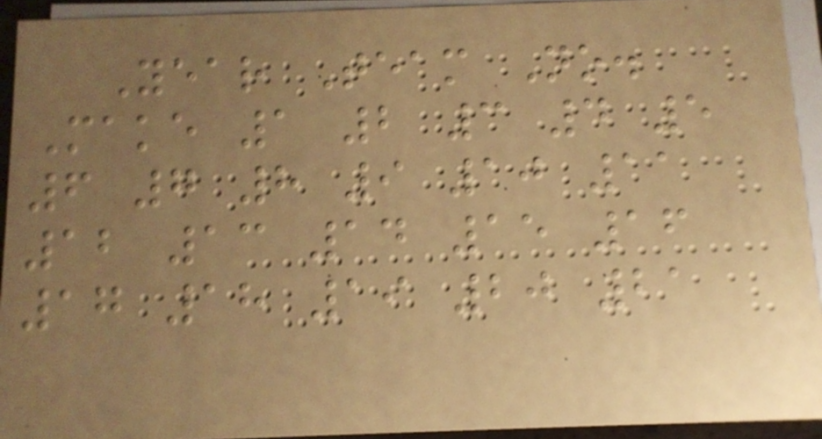Year Team No.
Make 1 2 3 4 5
6 7 8 9 10 11
12 13 14 15 16
17 18 19 20 21
